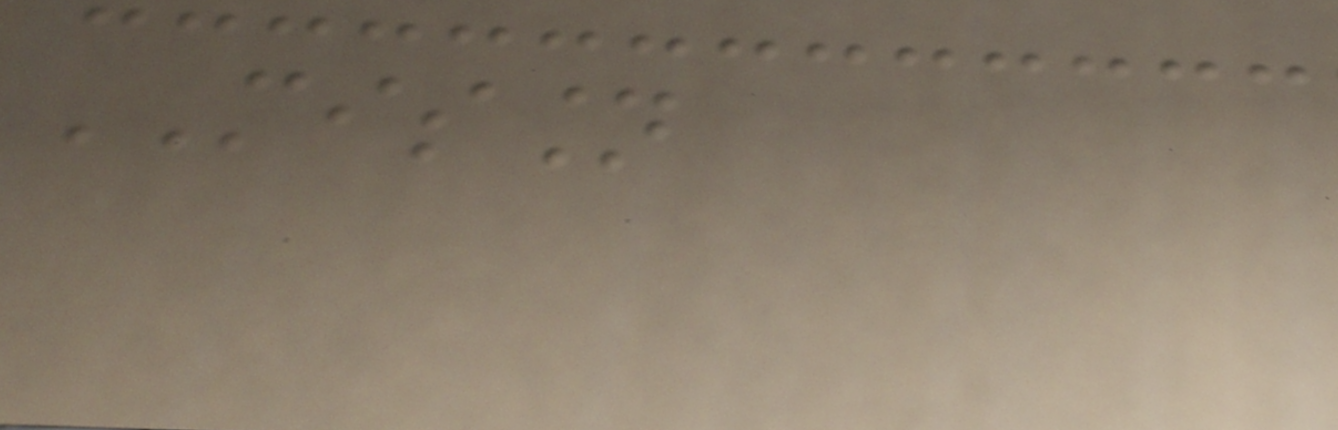MISSION
